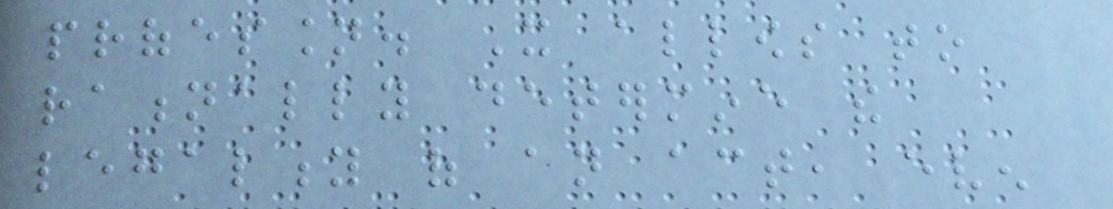profession. It allows to
rationally determine the
legality of an act, even
